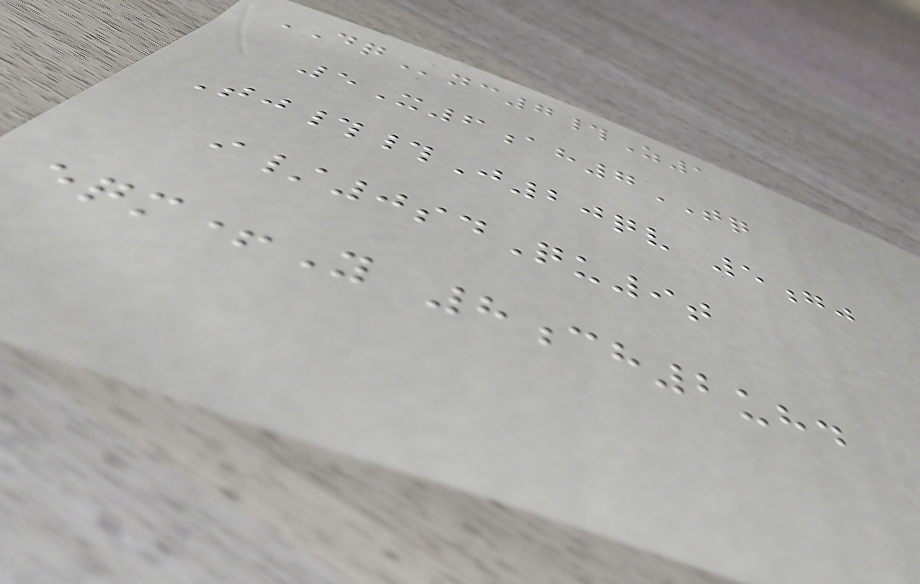DQnc7#Z1
5X6ah7TQ
Tj##J20qv 5gj
i/0sdQu9t
eqm+Y 8ch2uhd
